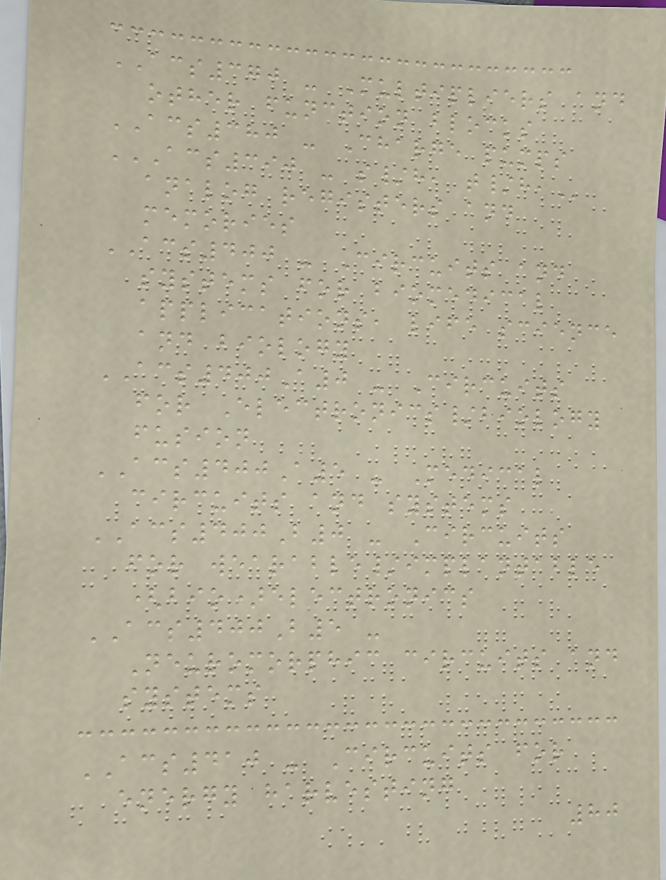ACS370 - Multipliers and
other function blocks
ACS380 - Charge pumps
ACS390 - S/H, T/H,
analog registers and
memories
ACS400 - Circuits and
systems for biomedical
applications, life science
and biology
ACS400A0 - Circuits
for Electronics/biology
fusion
ACS400A5 - Medical
circuits and systems
ACS400B0 - Circuits
for wearable/implantable
(bio)electronics
ACS400B5 -
Neuromorphic circuits and
systems
ACS410 - Circuits for
energy harvesting
80
